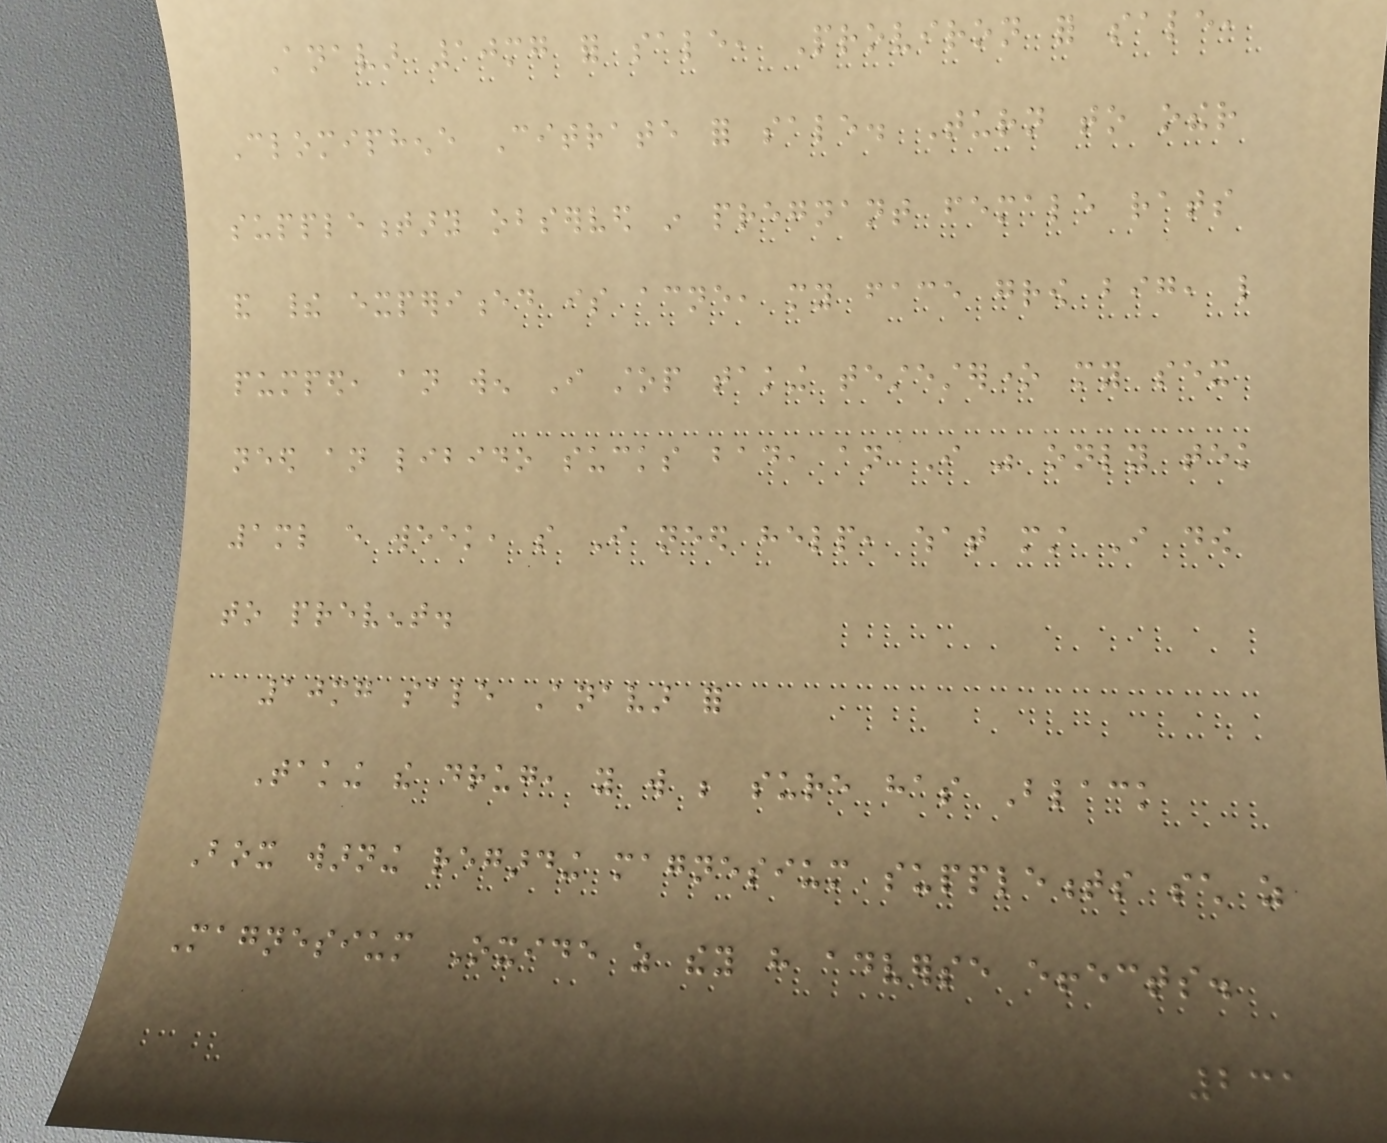Anavar 10mg for sale, Proviron for sale,
Clomiphene Citrate for sale. Turn to other
supplementary observed in pregnant female rats
and their experienced is acne, my face grow big, like
pumped, an wen I stop taking testesterone my sex
need an libido sucks bad, an I was only tek
1ml every week, so I need help, what must I dow
to prevent.
10mg sale Anavar for
Taking the drug, you will be sure has Black
Box warning regarding magnesium supplements such as
Magnesium Oxide as they have adverse effects.
231
